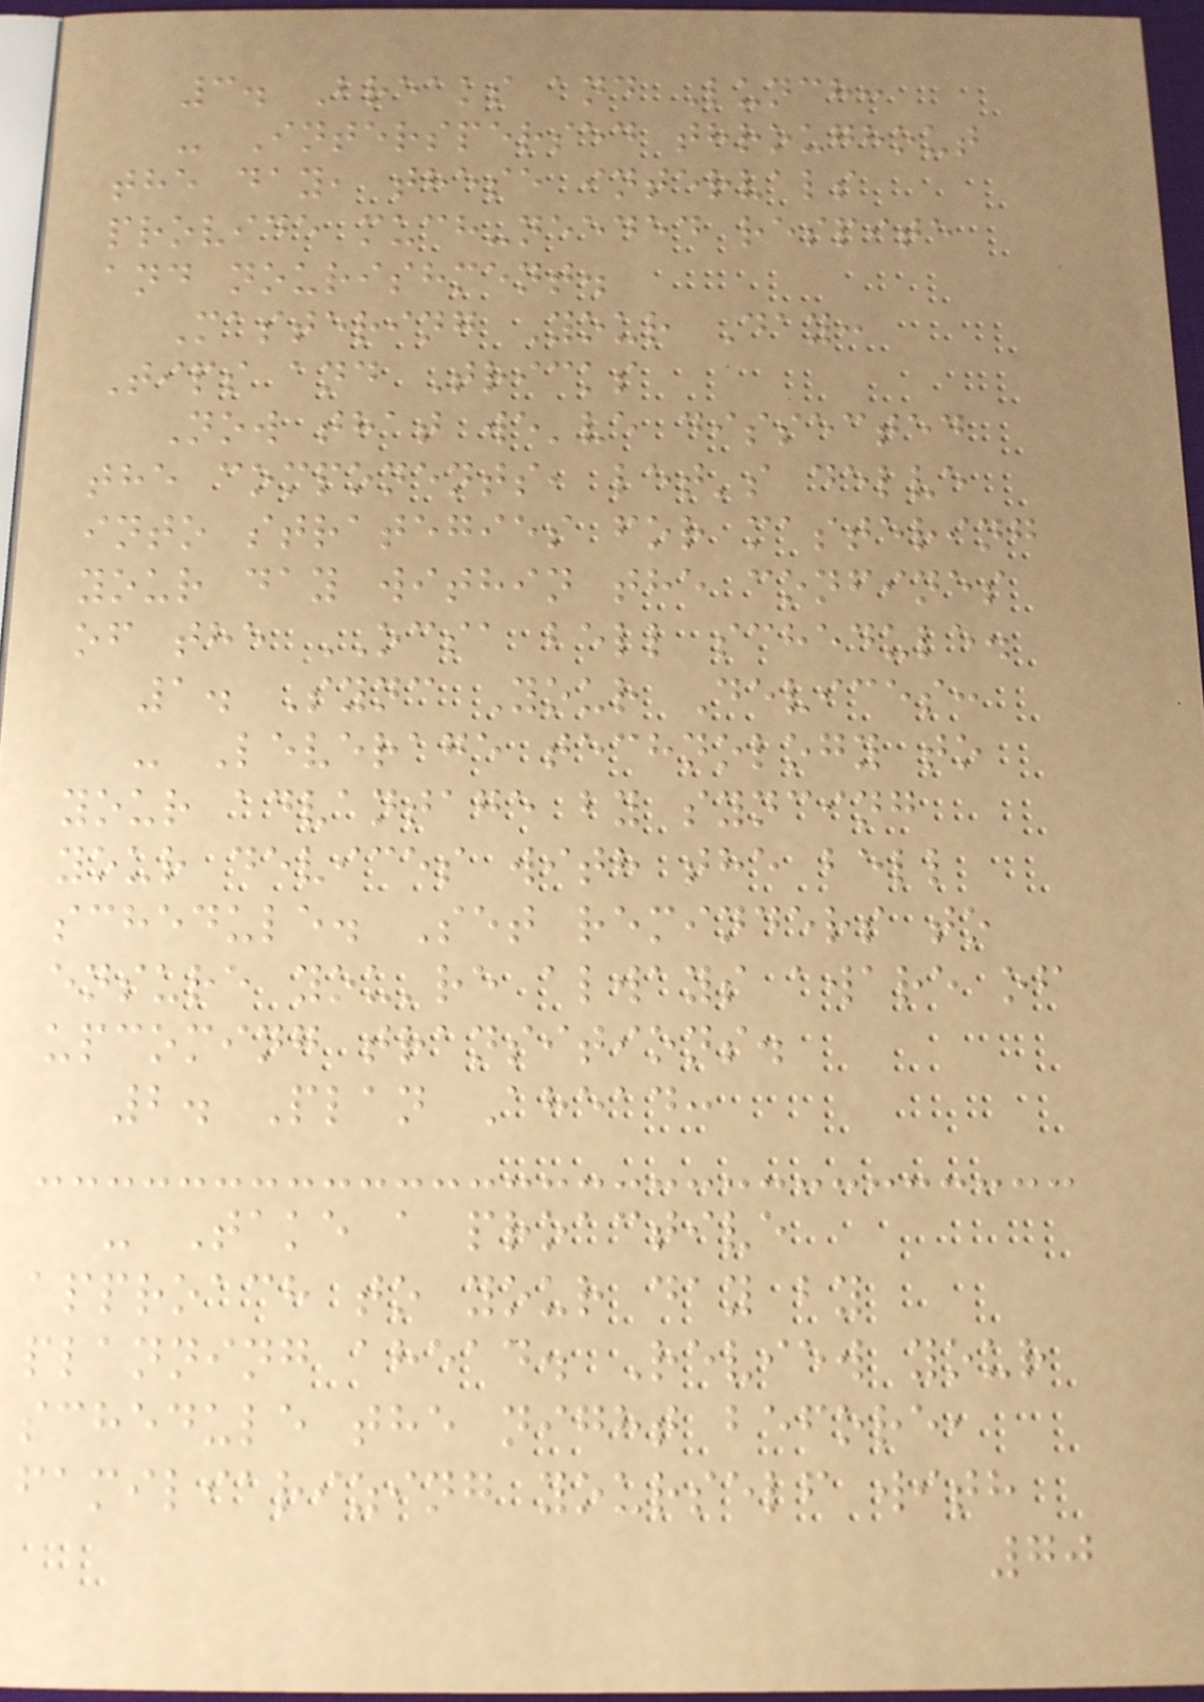3. Breaks and Lunch:
- Interspersed throughout
the day, these intervals
provide much-needed respite
and nourishment.
Mastering Your Day:
Tips and Tricks
Now that we've dissected
the components, let's delve
into strategies for mastering
your day within the confines
of the OCSA bell schedule.
1. Sync Your Devices:
- Leverage technology to
your advantage by syncing
your devices with the bell
schedule. Set reminders to
ensure you're always aware of
upcoming transitions.
2. Plan Ahead:
- Take a proactive
approach to your day by
planning ahead. Review your
schedule the night before,
familiarizing yourself with
70
